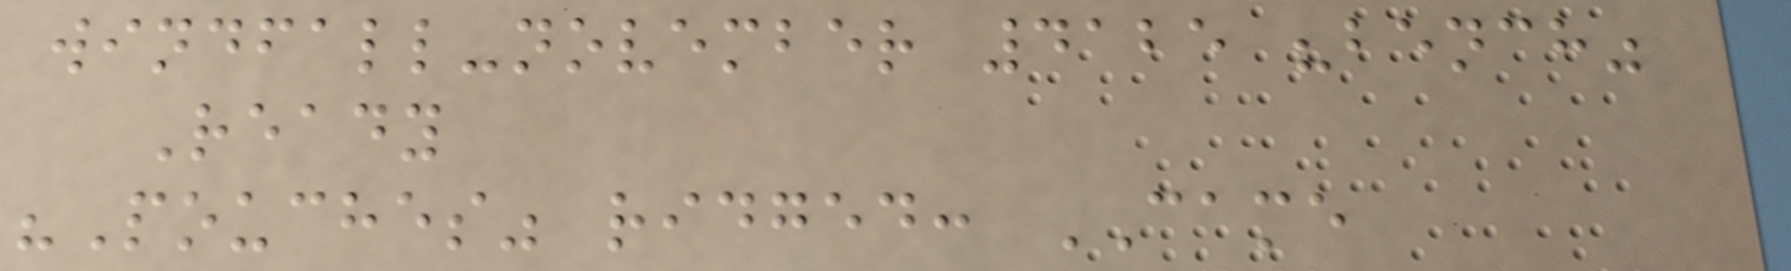windfall-november 4125 "bench"
Ready
"Pouches" ridged: CAME
